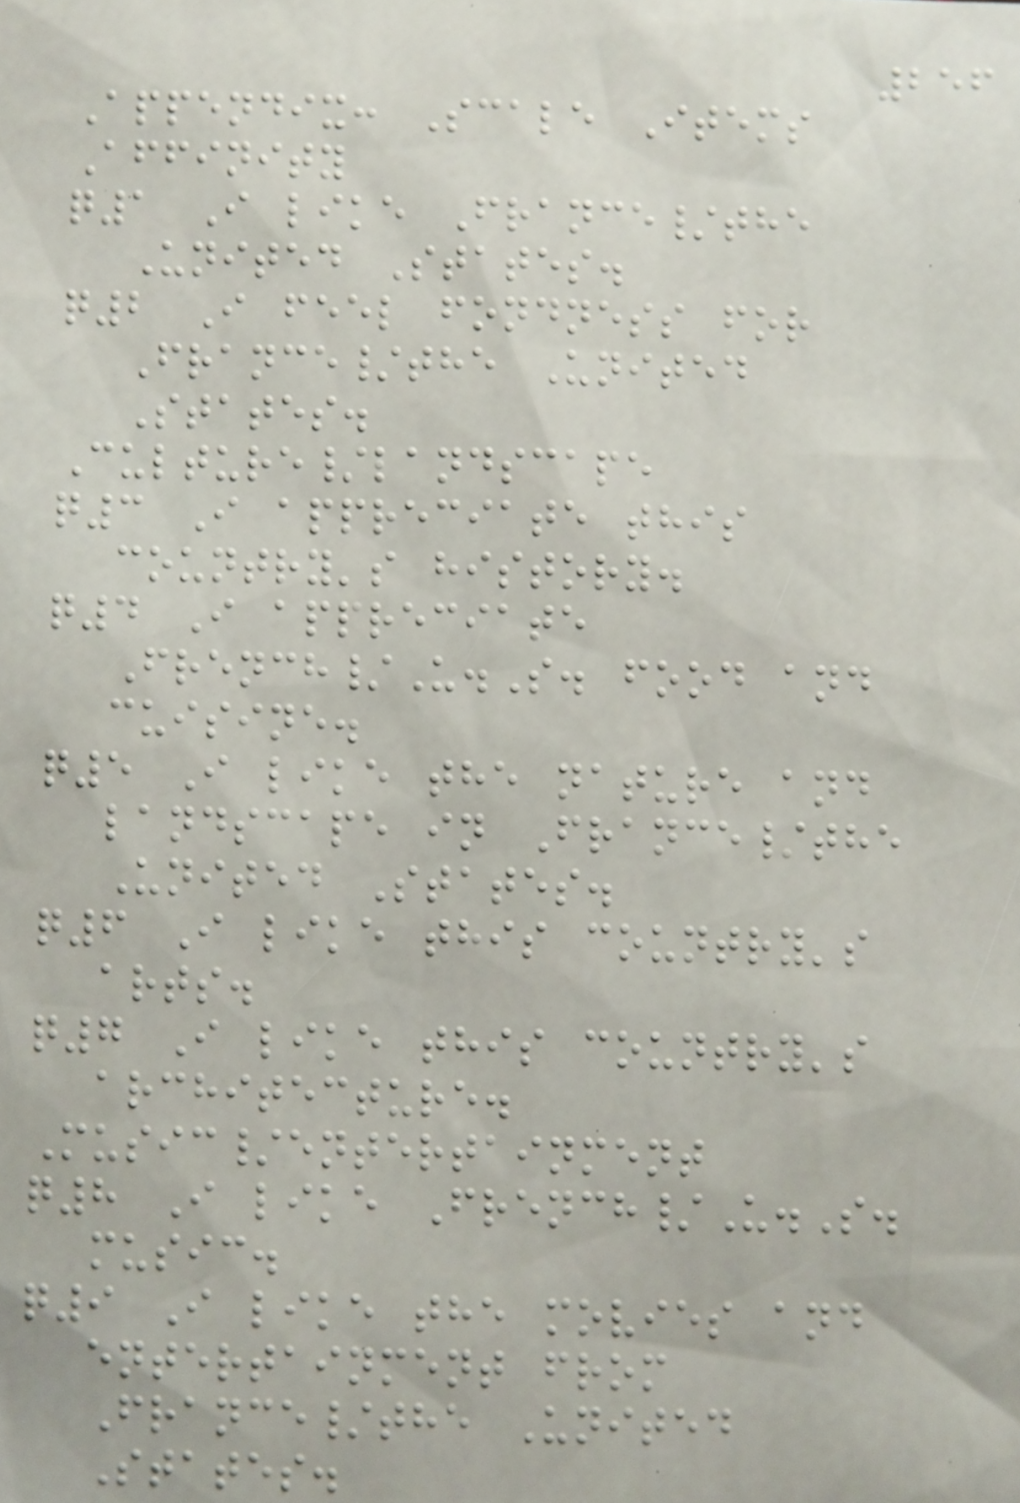256
Appendix: Scale Items
Affinity
q1 I like France/the
United States.
q2 I feel fondness for
France/the United
States.
Culture/landscape
q3 I appreciate this
country's history.
q4 I appreciate
French/U.S. food and
cuisine.
q5 I like the nature and
landscape in France/the
United States.
q6 I like this country's
arts.
q7 I like this country's
architecture.
Music/entertainment
q8 I like French/U.S.
music.
q9 I like the movies and
entertainment from
France/the United
States.
